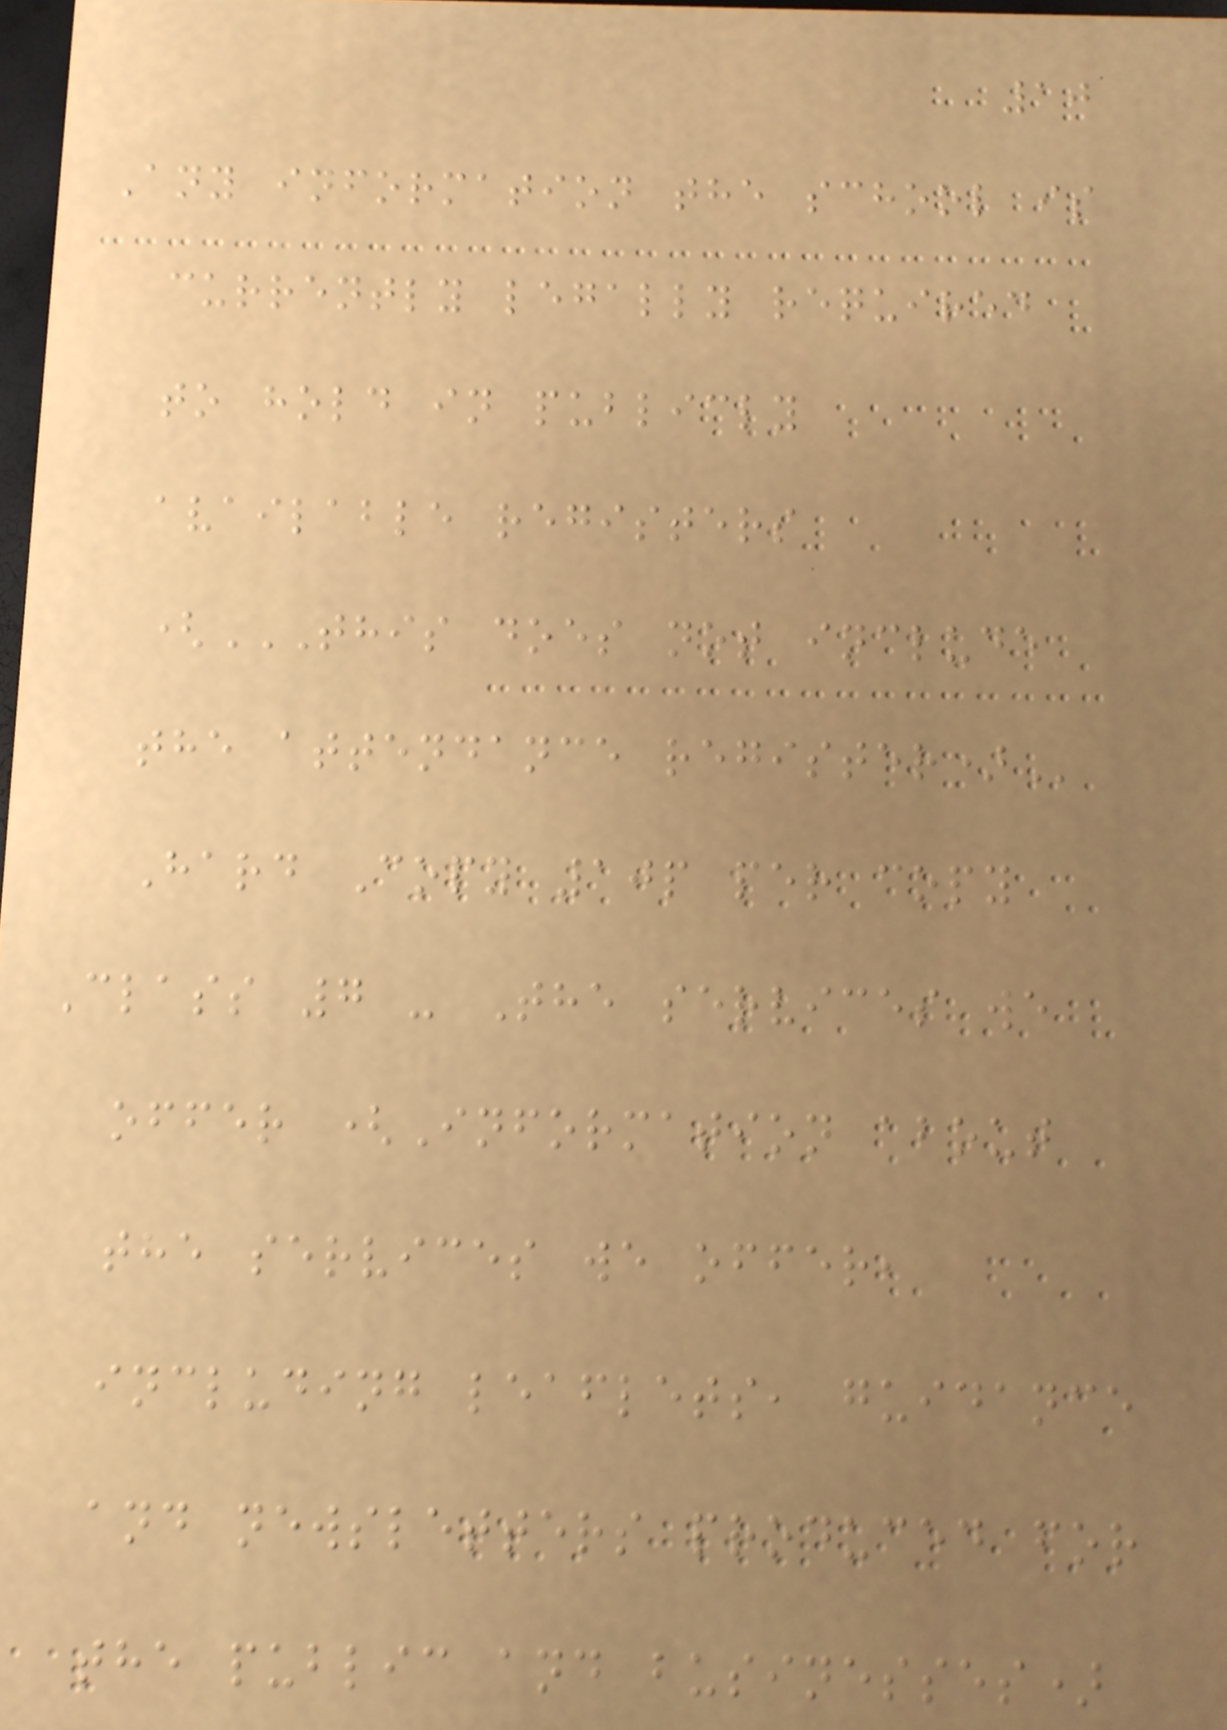10
Any information the school is
currently legally required
to hold in publicly
available registers
(THIS DOES NOT INCLUDE
THE ATTENDANCE REGISTER)
Hard Copy 10p per copy
Class 7 - The services we
offer (Information about
the services we offer,
including leaflets, guidance
and newsletters produced for
the public and businesses)
